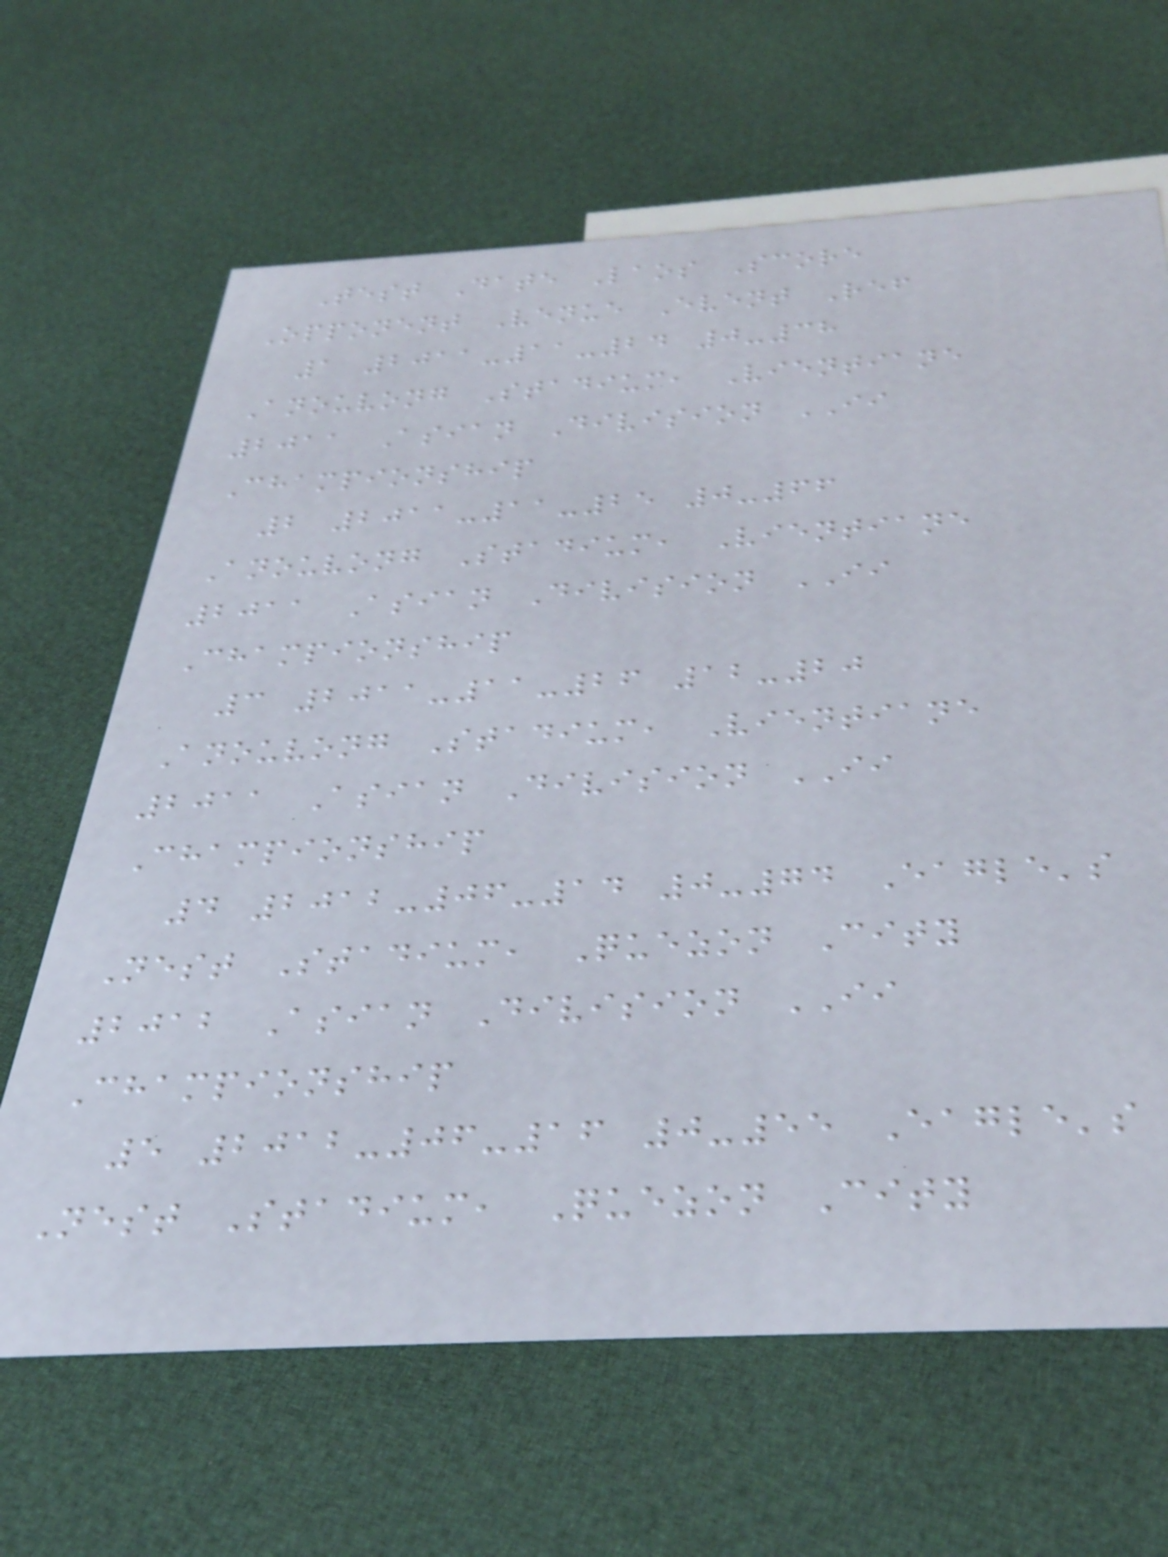Test Date Laos Score
Opponent Venue Event Ref
1 2011-11-24 0-38
Anouvong Stadium, Vientiane
2011 Asian Division II
Championship
2 2011-11-25 0-66
Anouvong Stadium, Vientiane
2011 Asian Division II
Championship
3 2011-11-26 12-20
Anouvong Stadium, Vientiane
2011 Asian Division II
Championship
4 2012-06-14 0-74 Eagle's
Nest Stadium, Quezon City
2012 Asian Division II
Championship
5 2012-06-16 0-55 Eagle's
Nest Stadium, Quezon City
